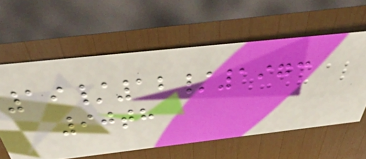19/12/1973
90th
